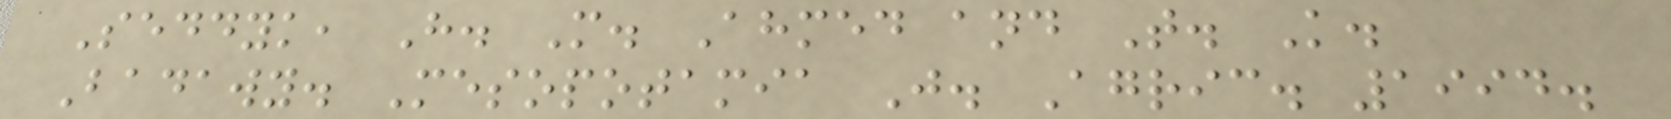Seddyk, H. M. Ahmed and T. K.
Badawy. Mesopotamia J. Agric. 1994.
